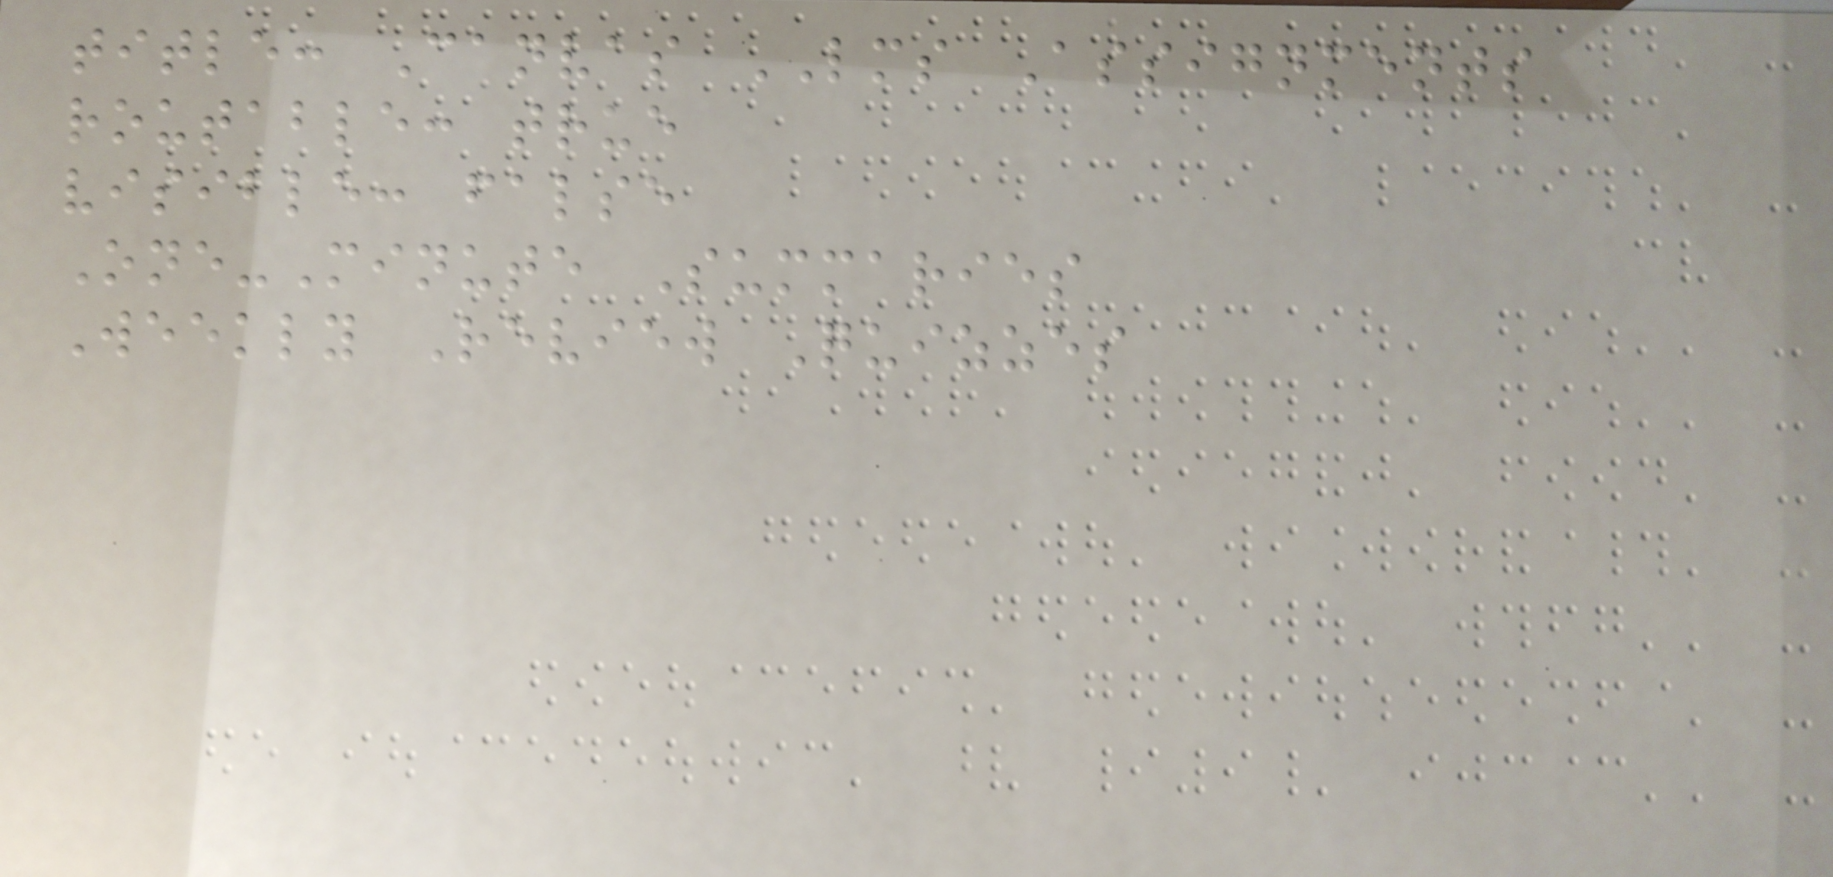title: Canvas LMS Assignments
routable: true
visible: false
One-Minute Summaries
Weekly Review Quizzes
